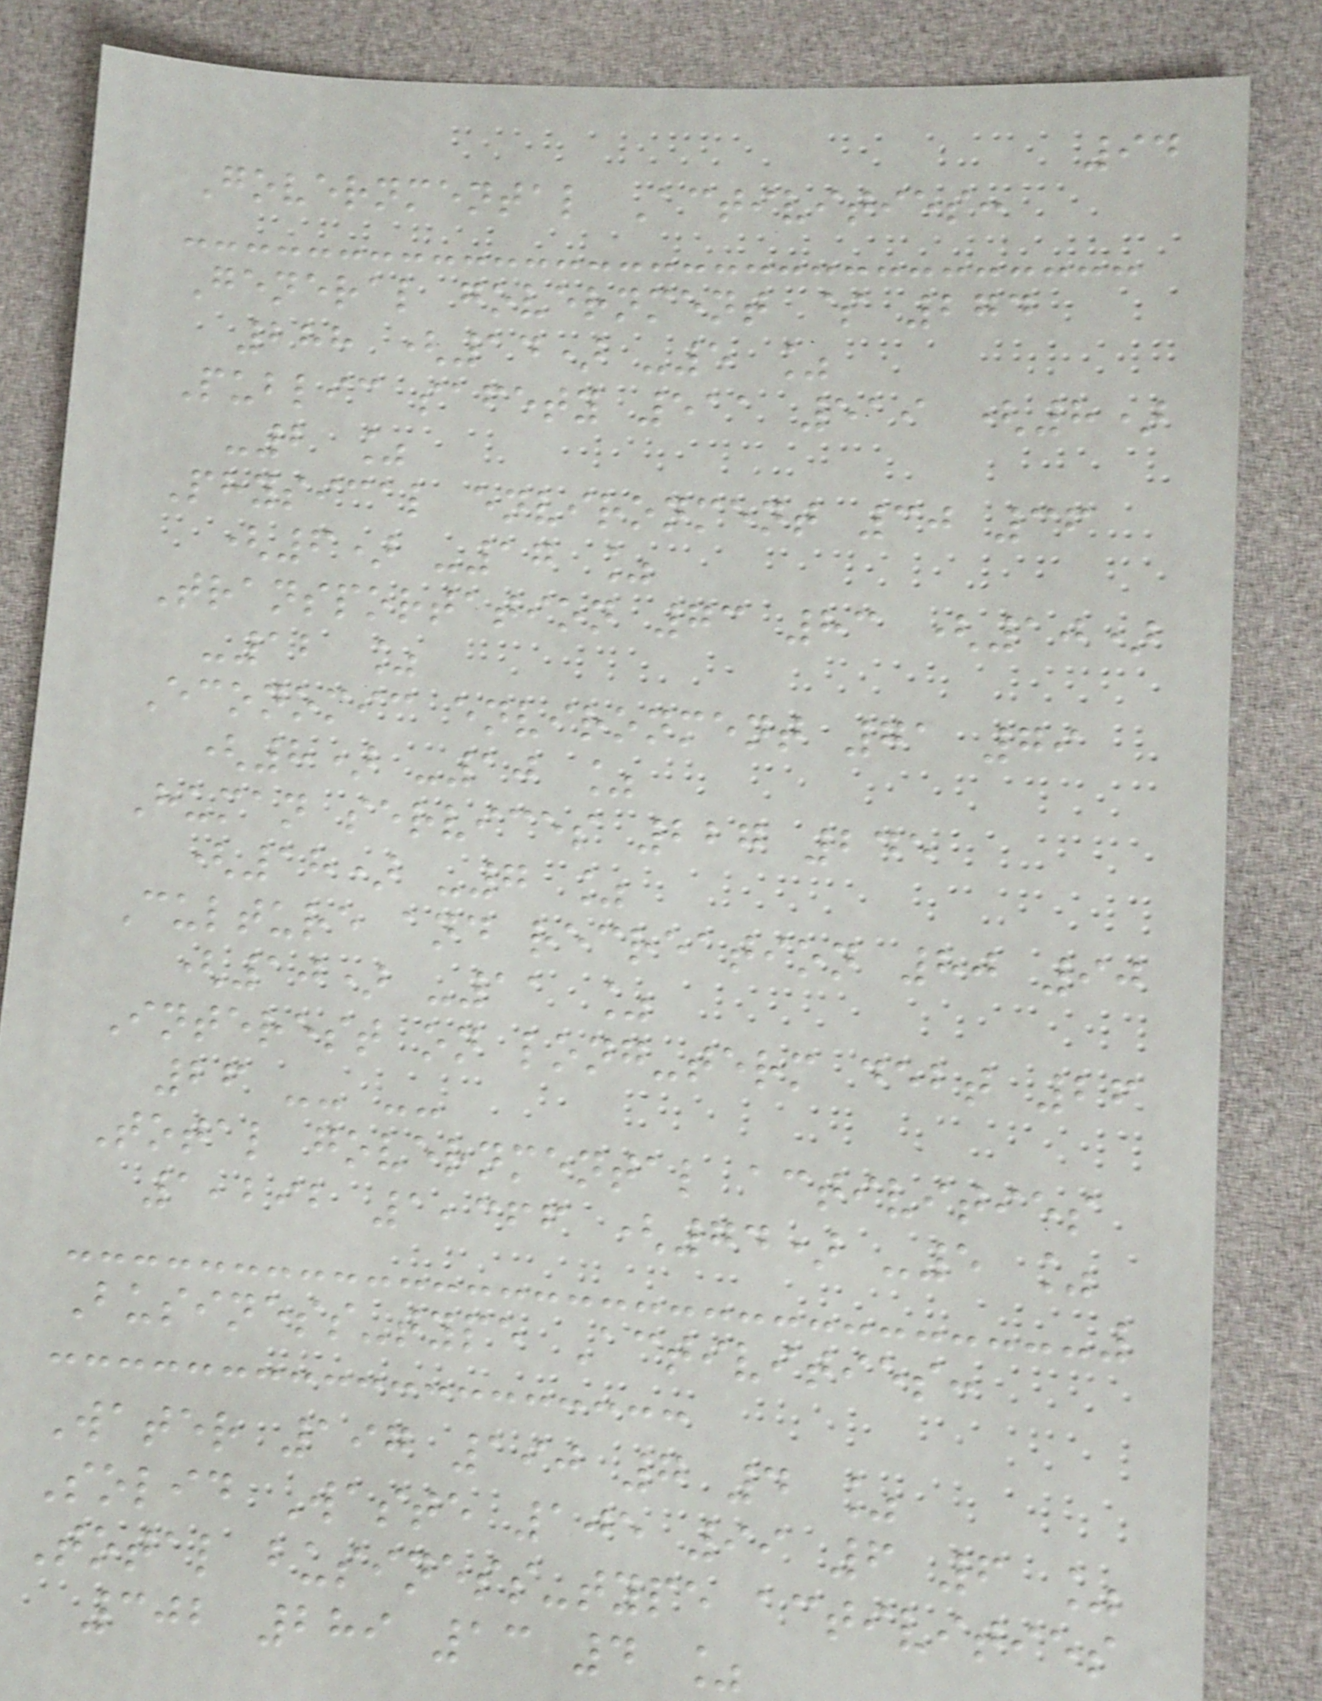94
Governmental Activities:
General government $ 274
288 (14) -5 %
Public safety 511 519 (8)
-2 %
Physical environment 30 36
(6) -17 %
Transportation 73 83 (10)
-12 %
Economic environment 71 79
(8) -10 %
Human services 227 245
(18) -7 %
Culture and recreation 80 90
(10) -11 %
Interest on long-term debt 26
26 -- --
Total governmental activities
1,292 1,366 (74) -5 %
Business-type Activities:
Water 197 190 7 4 %
Solid Waste 105 99 6 6 %
Total business-type activities
302 289 13 4 %
